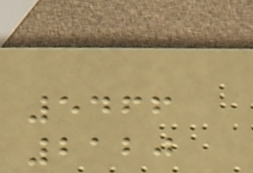5466
2120
